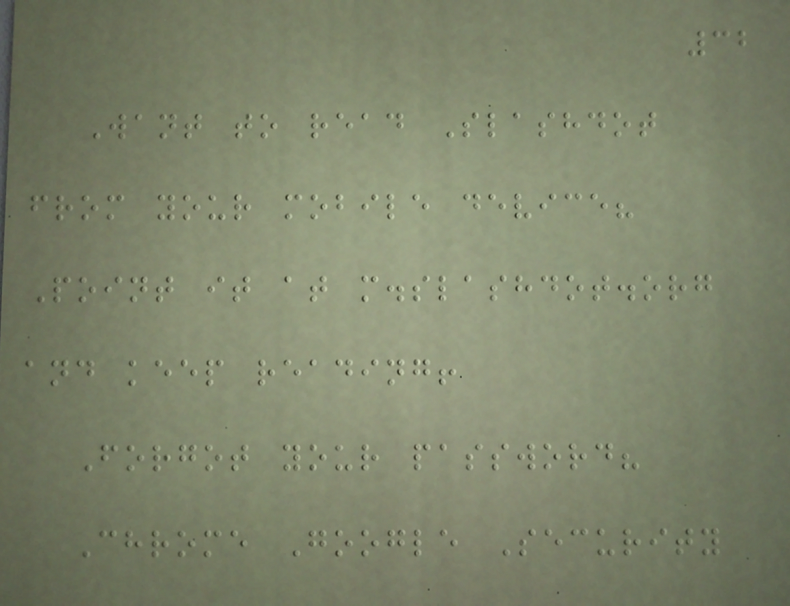32
Want to read Slashdot
from your mobile device?
Point it at m.slashdot.org
and keep reading!
Forgot your password?
Chrome Google Security
